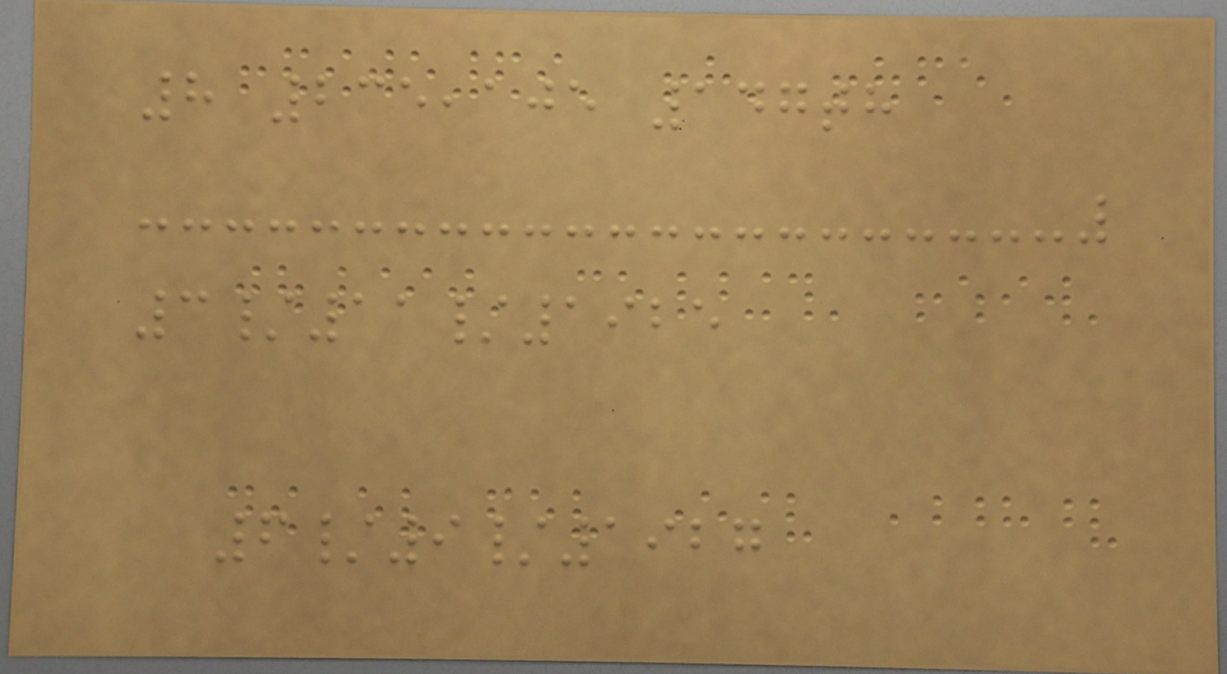8 235,105 147th
3/11/1925
6/9/1927
